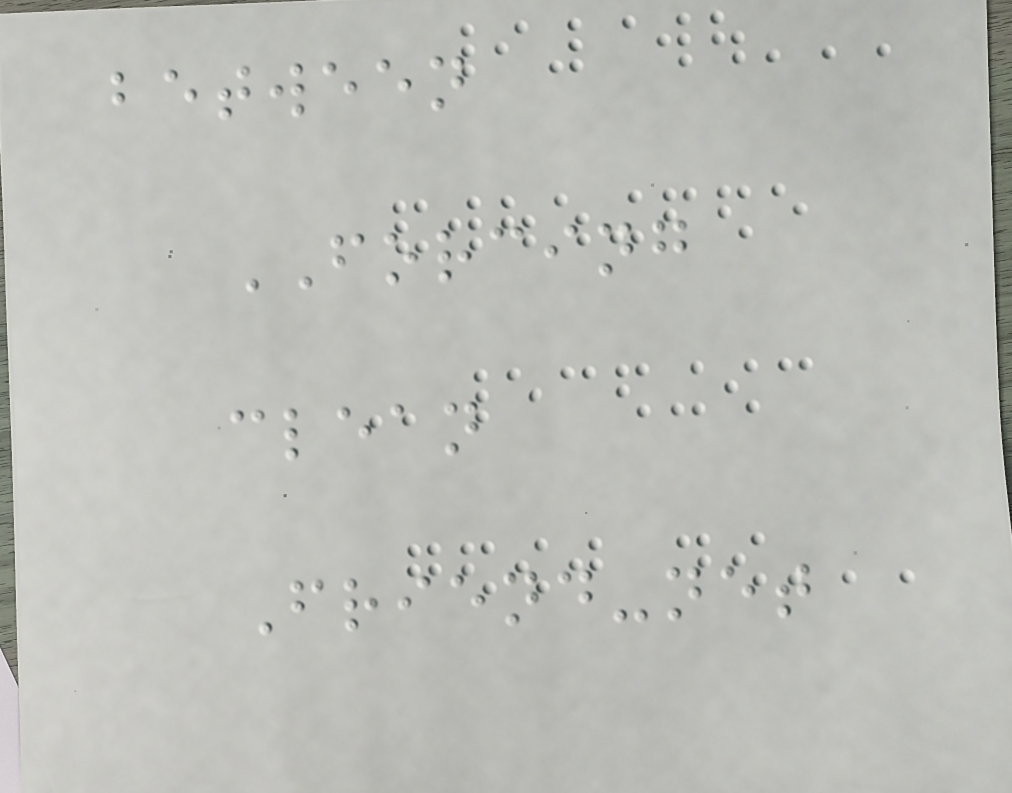between
FORCING
clean
Friend-net
